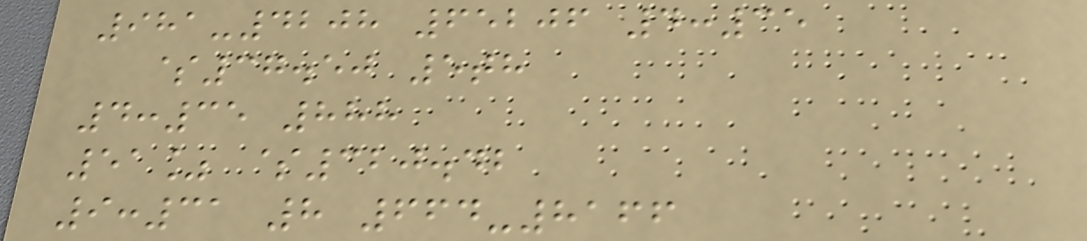981-4208 65206 4:35
$37.50 5th
4:35 888
51% $320.42
9:31 8 664-8166
